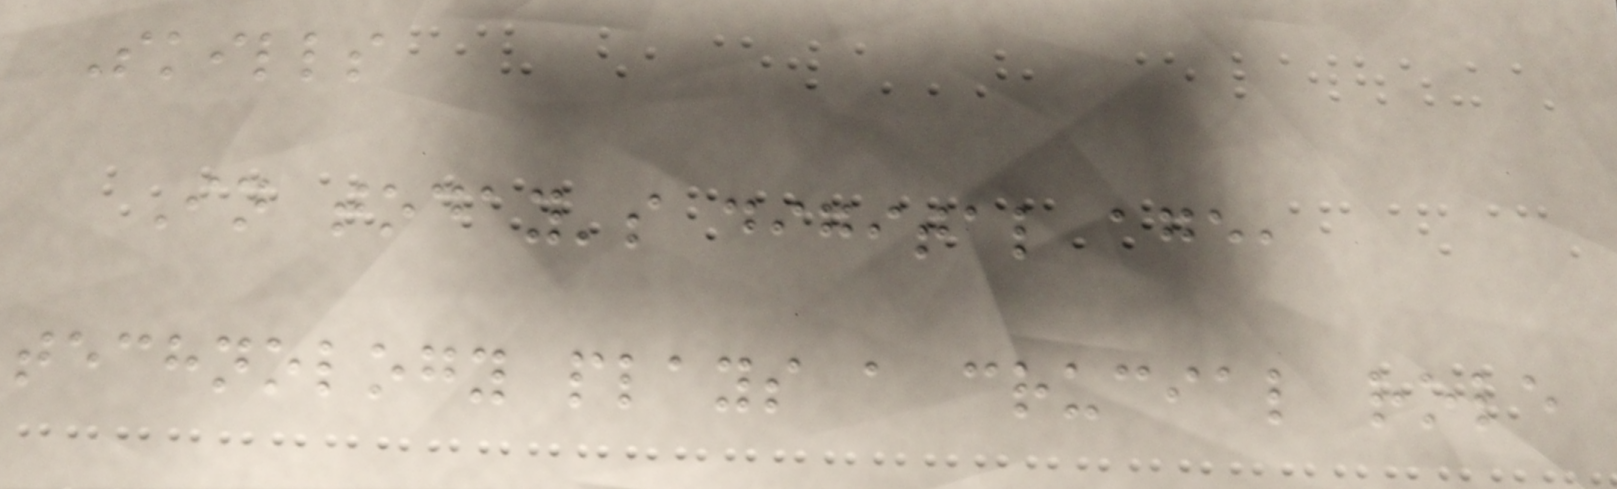Skills
In today's digital age,
technology plays a crucial role
